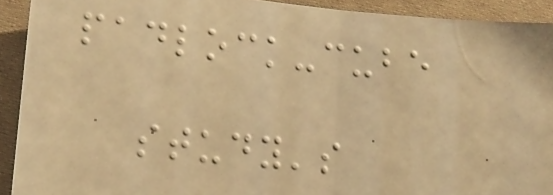padlock-cube
study's
